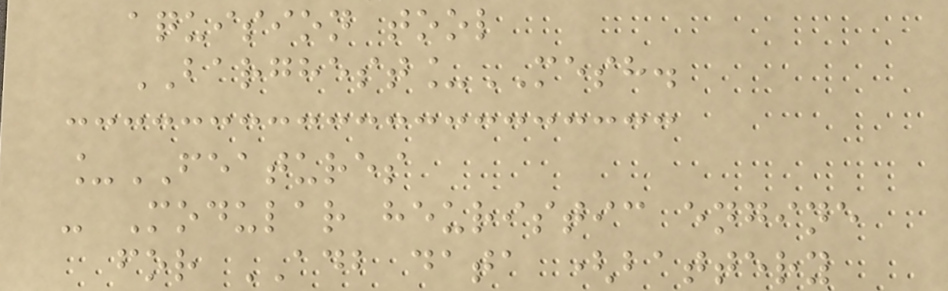aquision tool
BARGHEST_MESH.
_FEATURES
- Modular heuristic engine
for ADB data (battery
